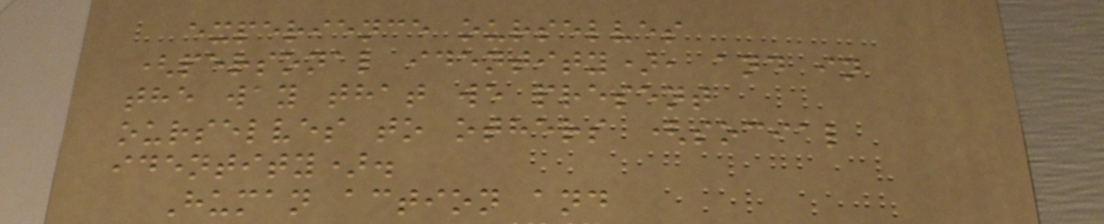experience ourselves
(personal identity), and in
the way that we present
ourselves to others (social
identity).
Human action and
